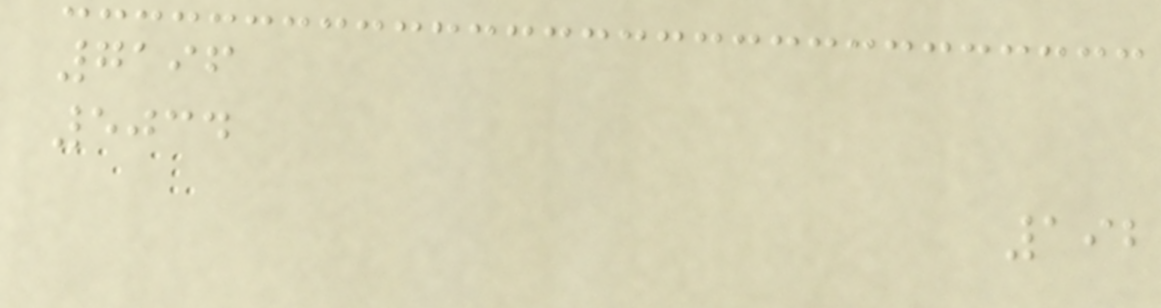7196
5034
192
